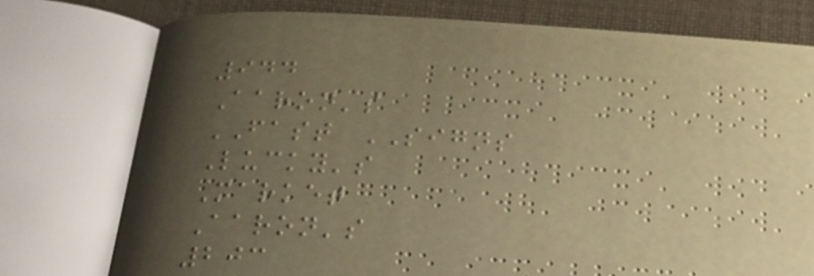944
Aaron's
FAST SIGNS
Lucky's
Market
Aaron's
203
